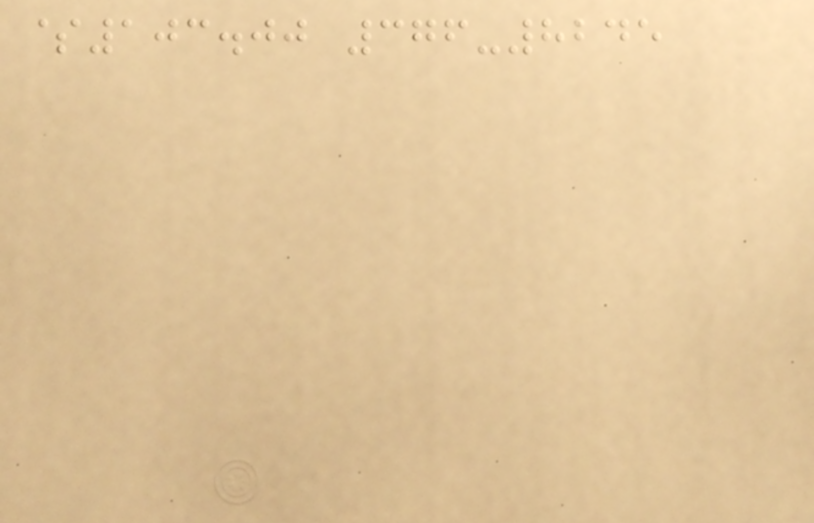$103.00 376-8245
